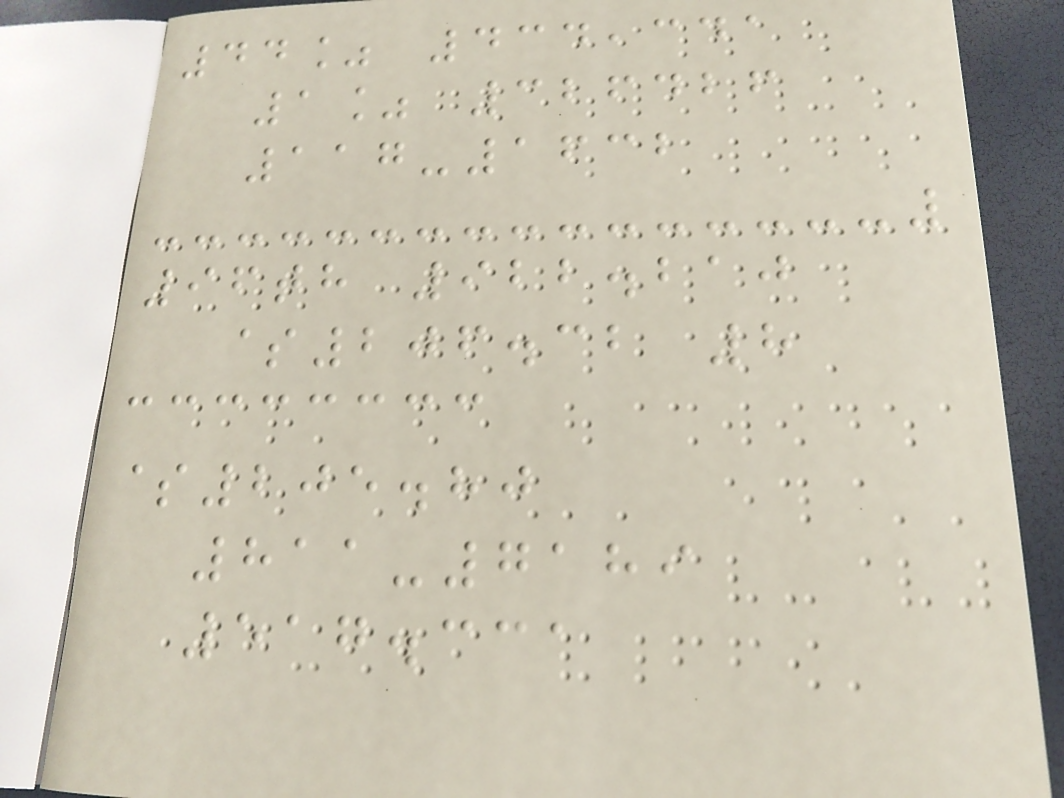44% 434,341
1% 326426
117-1632
96th 922.210
$206.32 8
$205.80
811-7189
517.331
